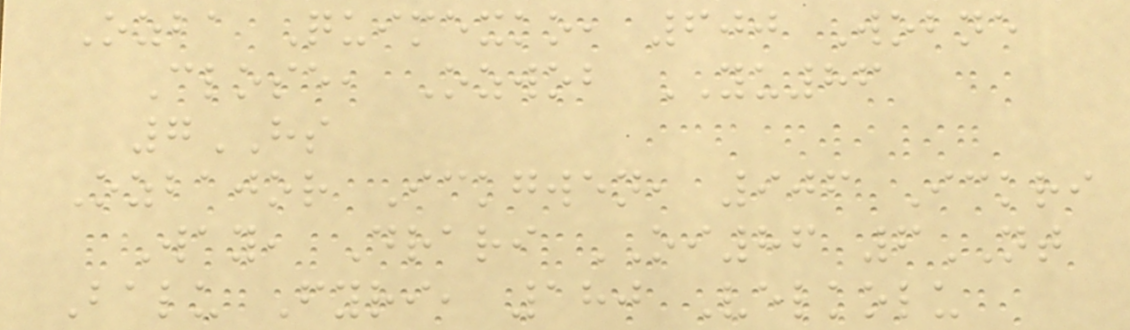Ozba Quimexko, 600 Wobne
Close, Ozwob YU86
7HS
Ozbajor Ickgwen, 906 Ickri
Way, Drari OI86 6NT
Balu Fyri, 180 Velkolu
